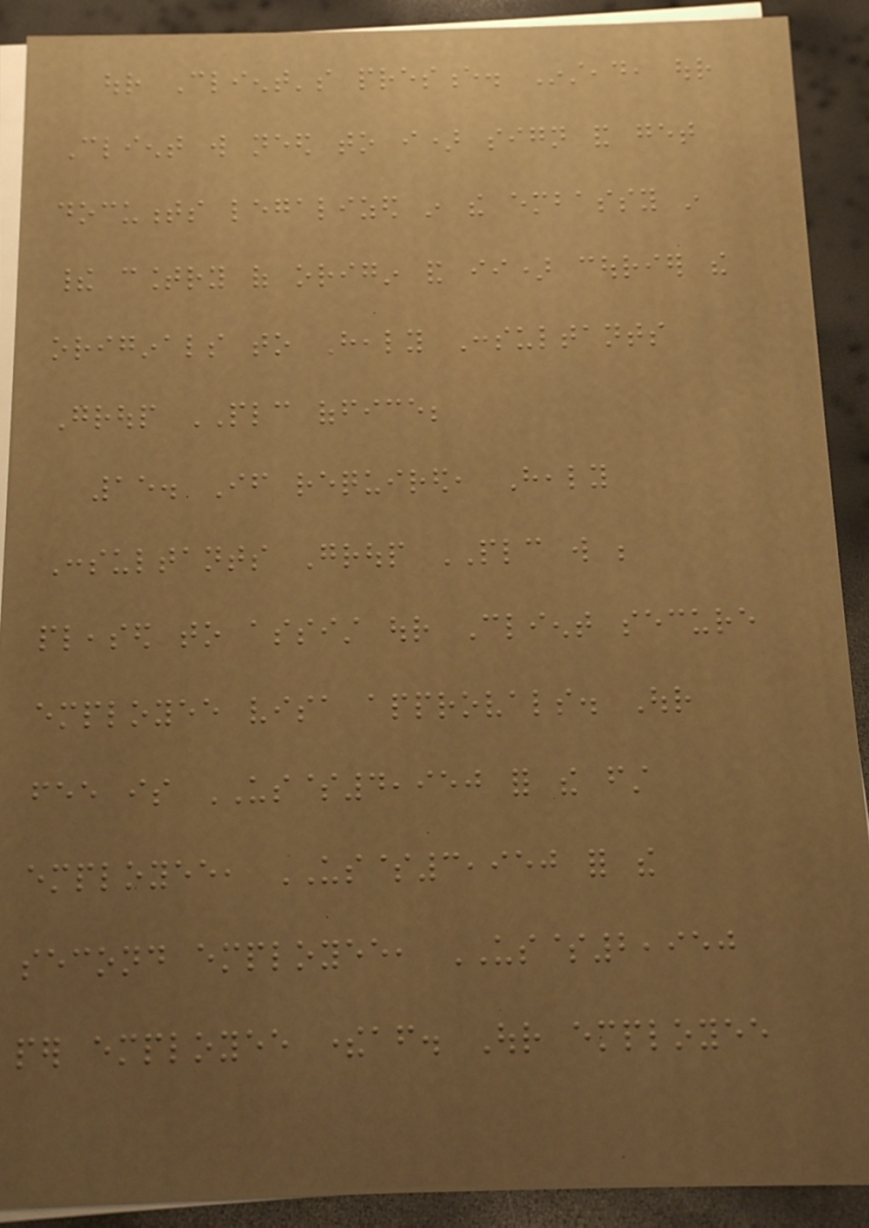our Client's presence. Instead, our
Client will need to i) sign and get
documents legalized in the embassy in
their country of origin and ii) courier the
originals to Healy Consultants
Group PLC office;
15. If required, Healy
Consultants Group PLC will be
pleased to assist our Client secure
employee visa approvals. Our
fee is US$4,950 for the first
employee, US$3,950 for the
second employee, US$2,950
per employee thereafter. Our employee
